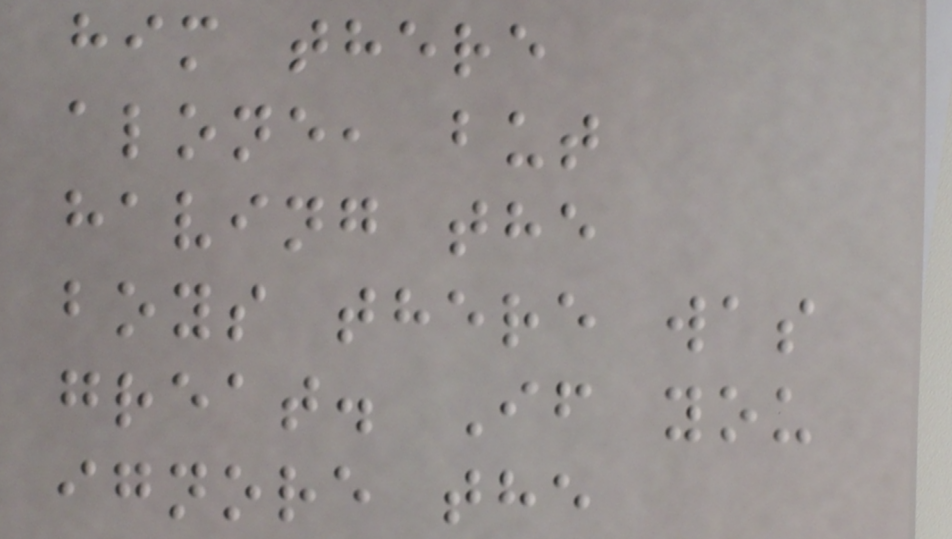him there
alone, but
having the
boys there was
great. If you
ignore the
